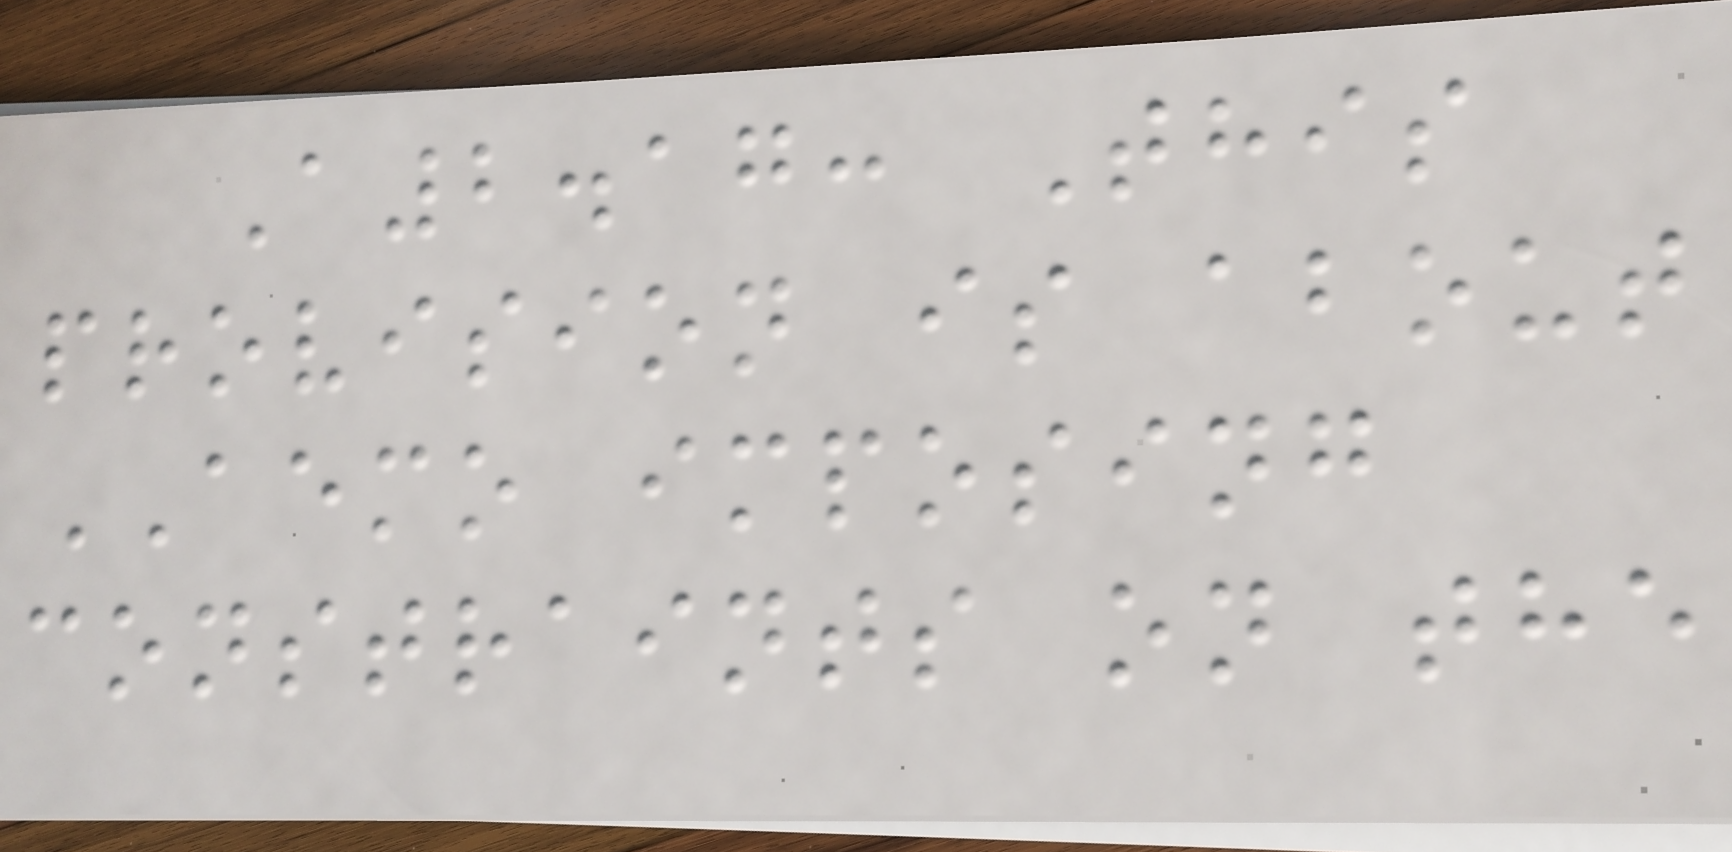A2.17: This
provision is about
AEMO imposing
constraints on the
